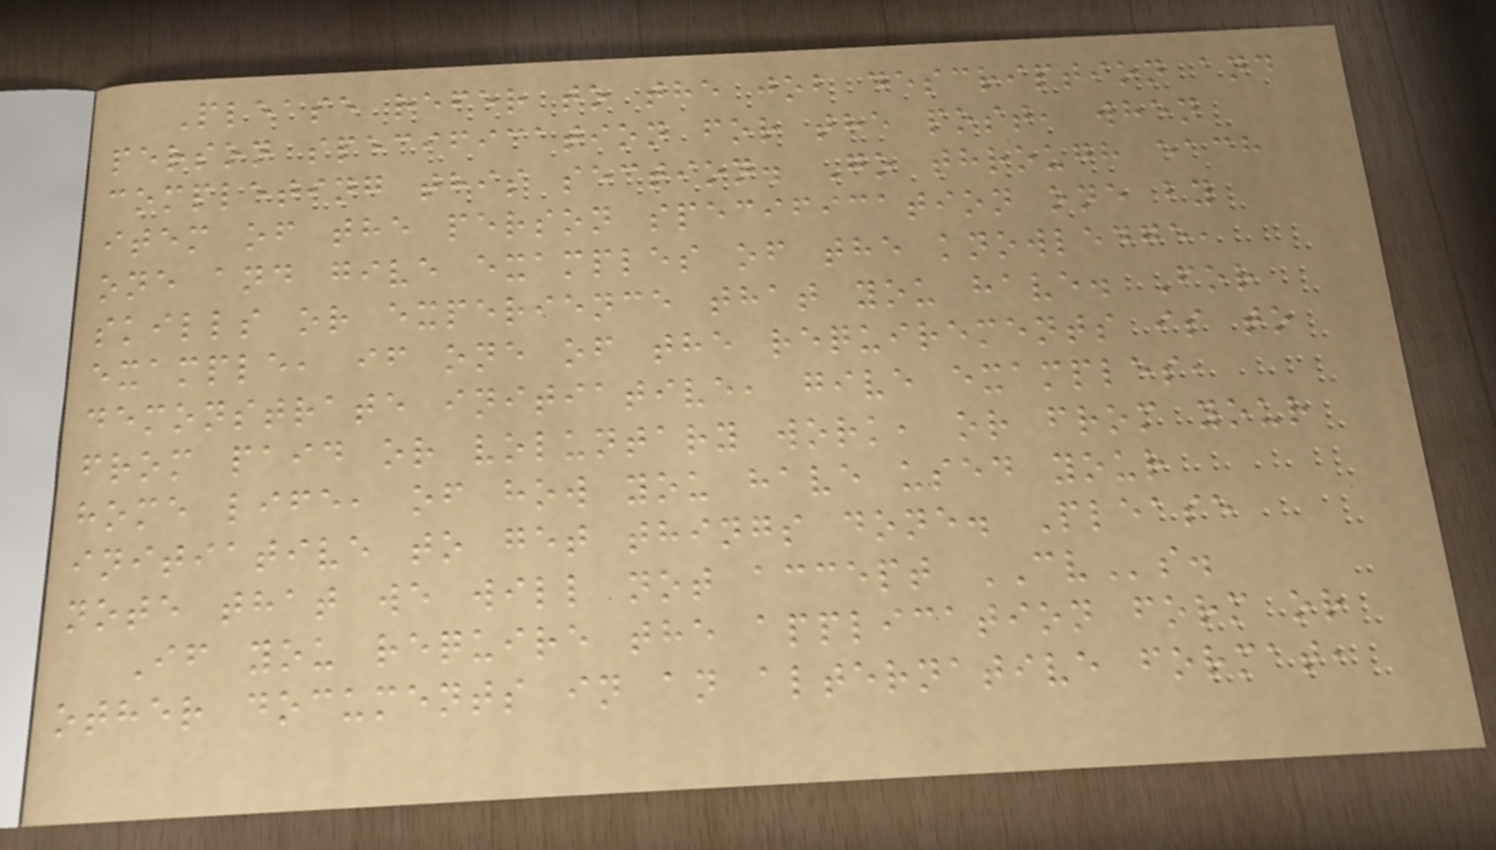Please refer to the job description and
person specification for the post, when
completing this section. Go through each
item of the person specification one by
one and give examples of the knowledge,
skills or experience that you have. For
example, if one of the requirements is to
demonstrate initiative, give examples,
from paid or voluntary work, or from your
home life, of how you have used your
initiative to get things done. Please
note that we will not accept CVs.
If you require the application form or
other documents in an alternative format,
